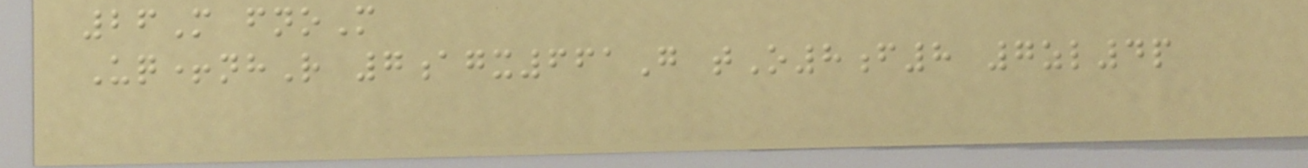26M fnoM
Uq+nhR 7agx661G tO8f8 7zl4p
